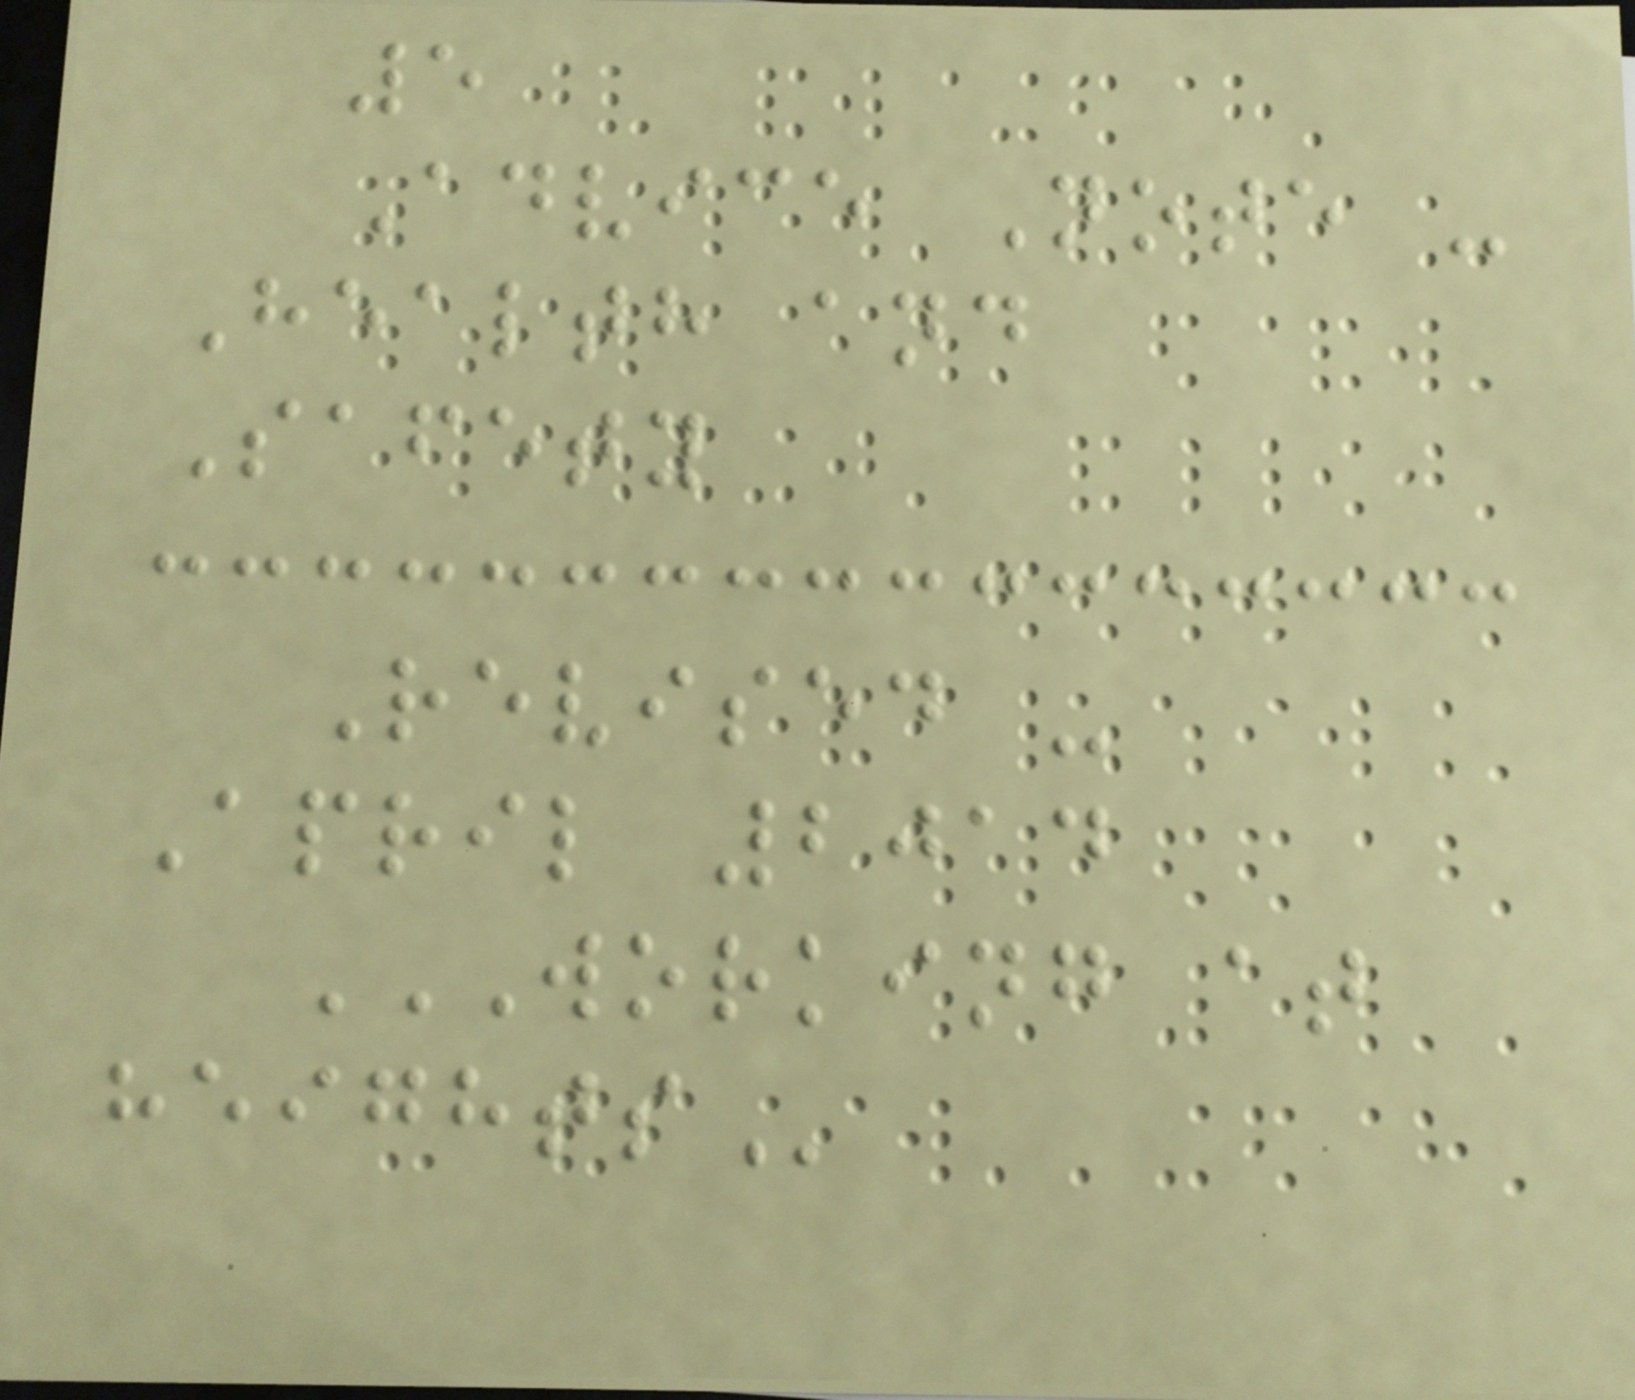5
Advice Note -
Health and
Safety
Revised -
April 2014
WORKING AT
HEIGHTS
